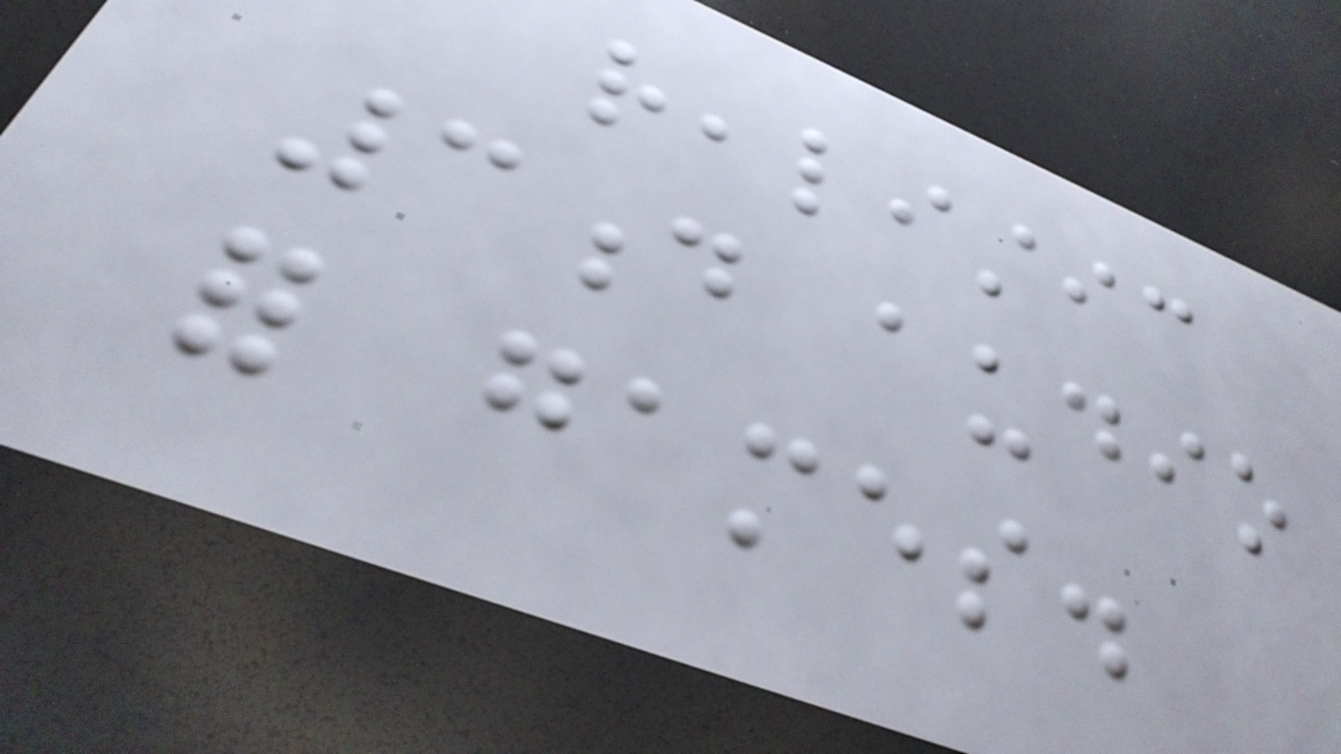realistic
3d audio
for games.
